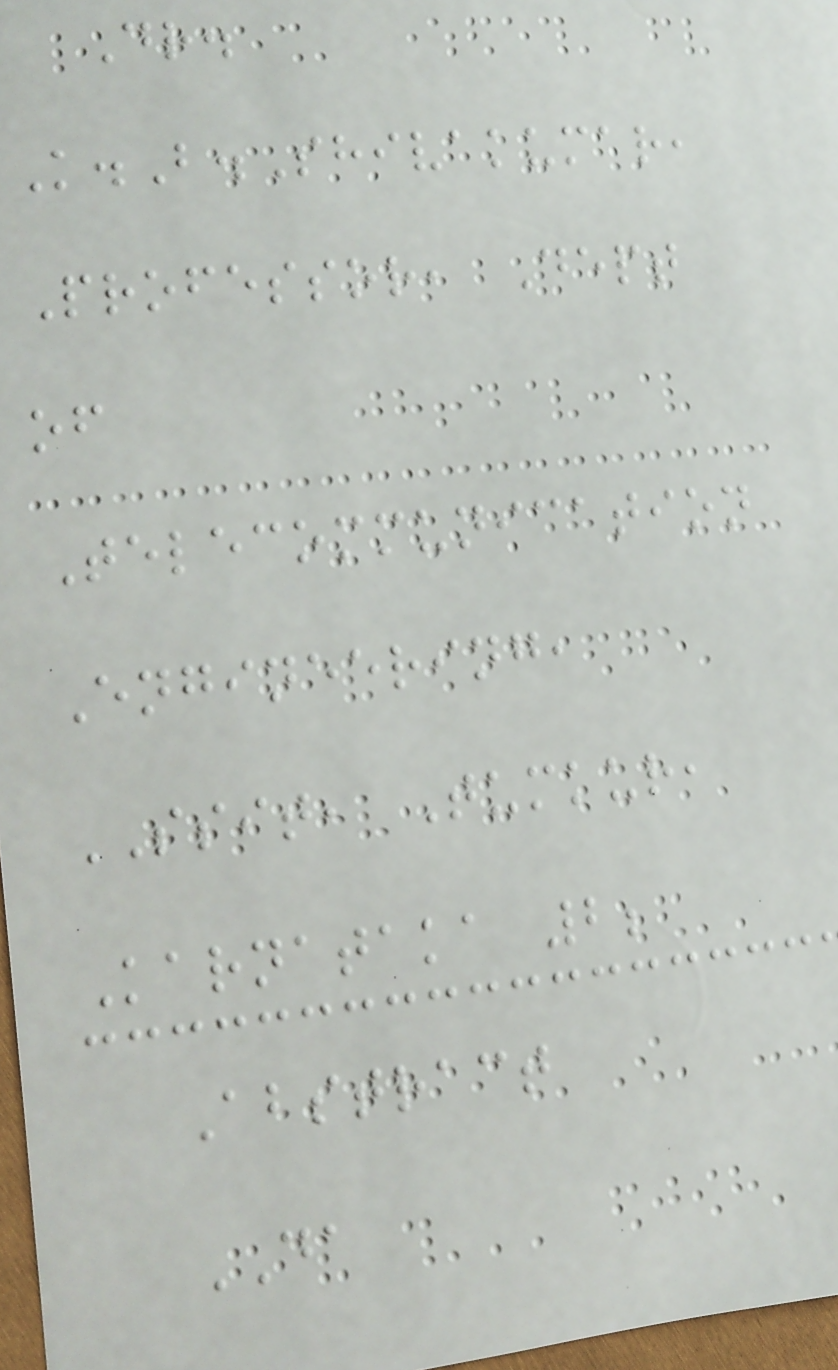Dr.
K.B.Shivakumar,
Professor, Dept
of
Telecommunication
Engineering,
SSIT, Tumkur,
Karnataka 2;
Abstract
DA
